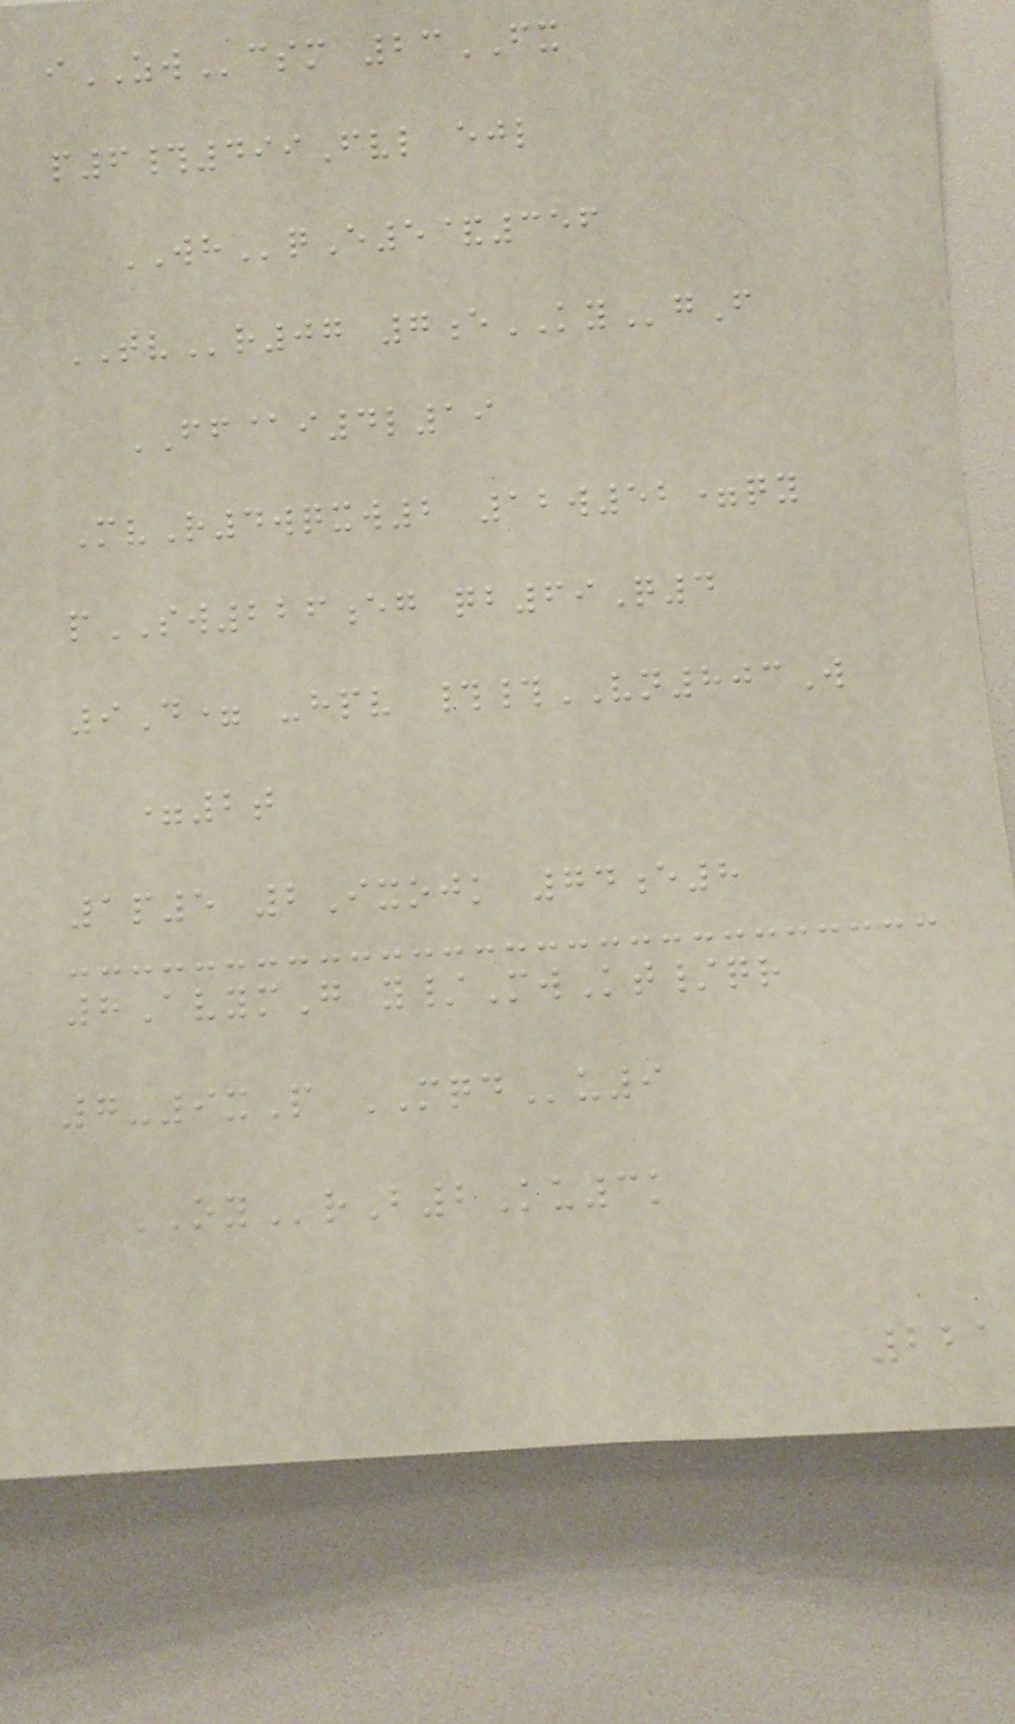iZWcsm 23FX
p6#499Fvl ejl
WHqE5&356
TVr07 7eKYgF
FF@i4l19
MvR4wqxw2 12w52=qy
pSW226eg qb69Q4
9D= -hpv ##VN803W
=2t
1p5 2Ixojk 74e8
8AvymG y/MwKt/qr
7-9xP MQDu9
OYrB2Ku3k
221
